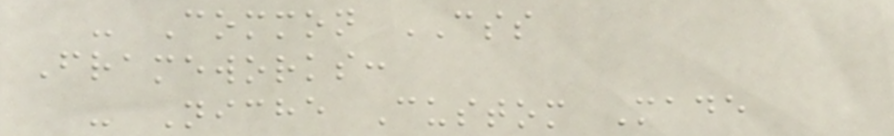- Common CSS
Frameworks:
- Niche Custom Made
